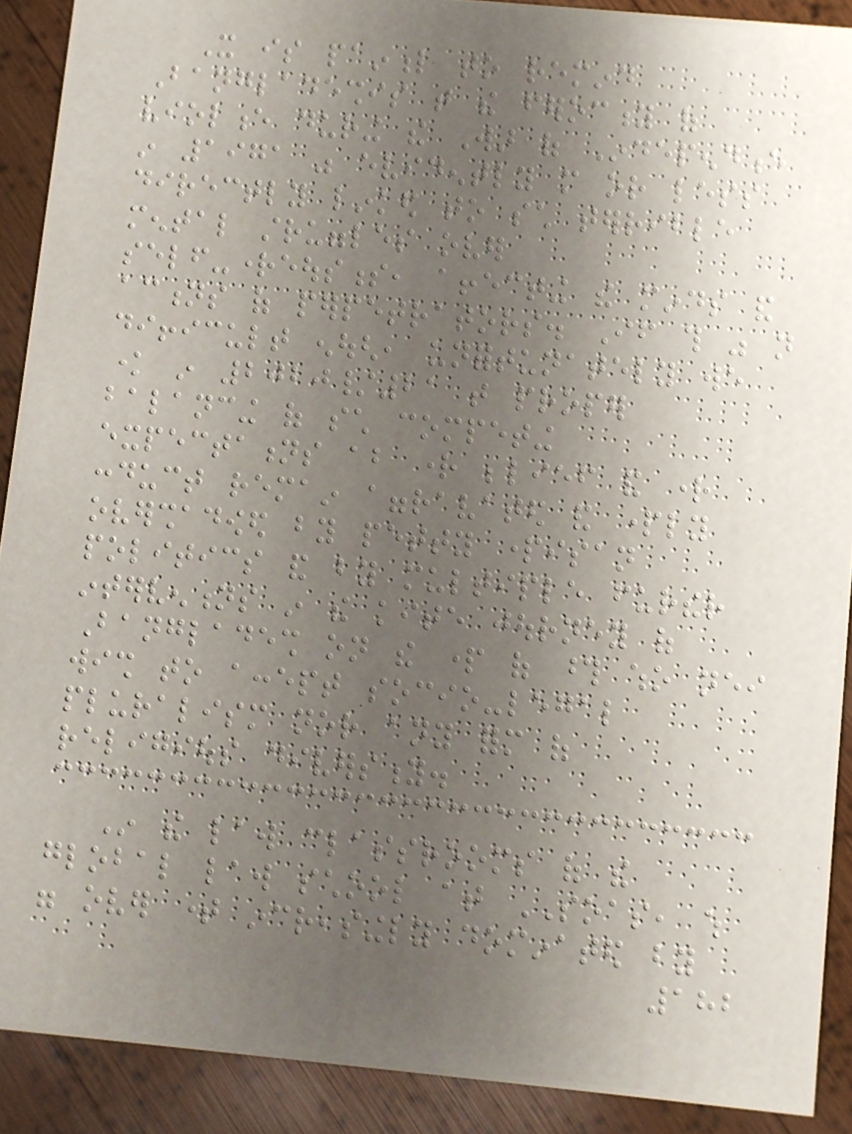It is painful to remind
Bangladeshis that the ferocity of
violence during the War of Independence
in 1971 was evidently more or less
directly linked to such terrible
mental struggles over
self-righteousness, affecting the minds and
actions of perpetrators. If this was not
difficult enough, unfortunately we
know in 2020/21 that proper
balancing of such competing
expectations about right belief and right
conduct remain aggravated and partly
overshadowed by petty partisan
politics and by multiple further
interventions in the kite journey of
Bangladesh on the part of those who neither
wish to accept socio-legal
pluralism nor any form of
religious diversity.
In the law classrooms of the
global law school at SOAS, which
were over time increasingly dominated by
182
